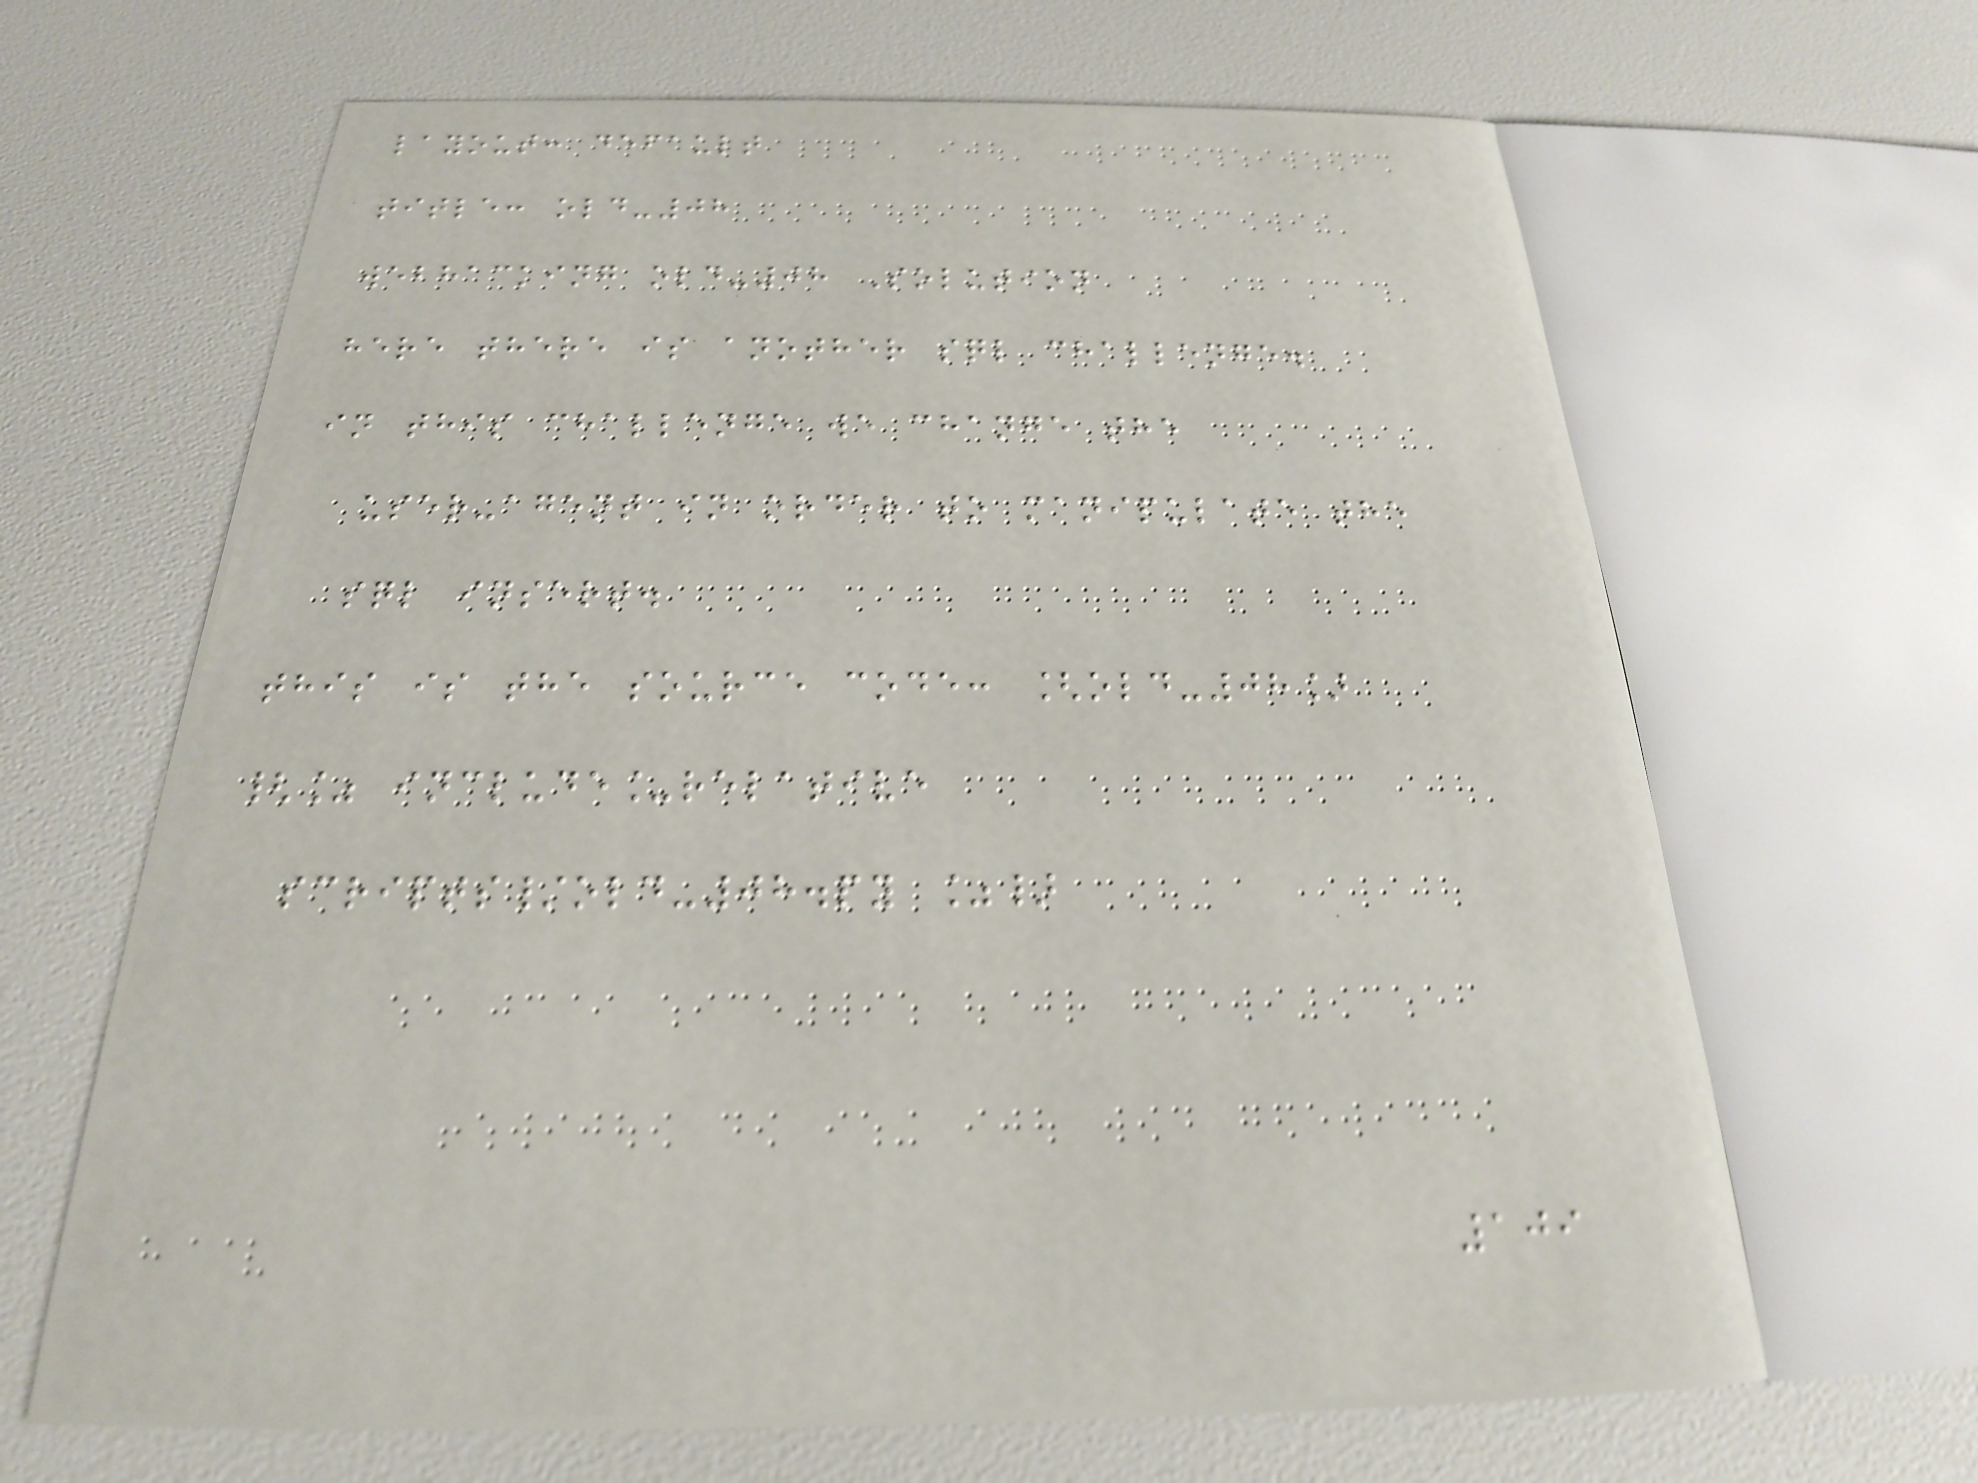layout: default
title: old-08
webhacking old-08 Solution
here there is another sql challenge.
in this challenge we change the
user-agent in order to manipulate the
sql insert.
this is the source code: [old-08]
{% include_relative
scripts/old-08.py %}
109
